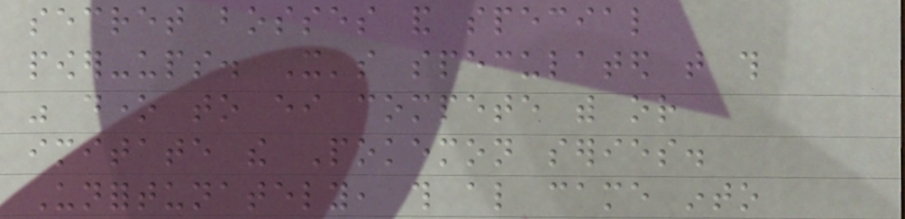secret bosses and special
power-ups. It's speculated that this
was done to either compete with or
imitate the Pokemon series.
Unfortunately, this also came into
